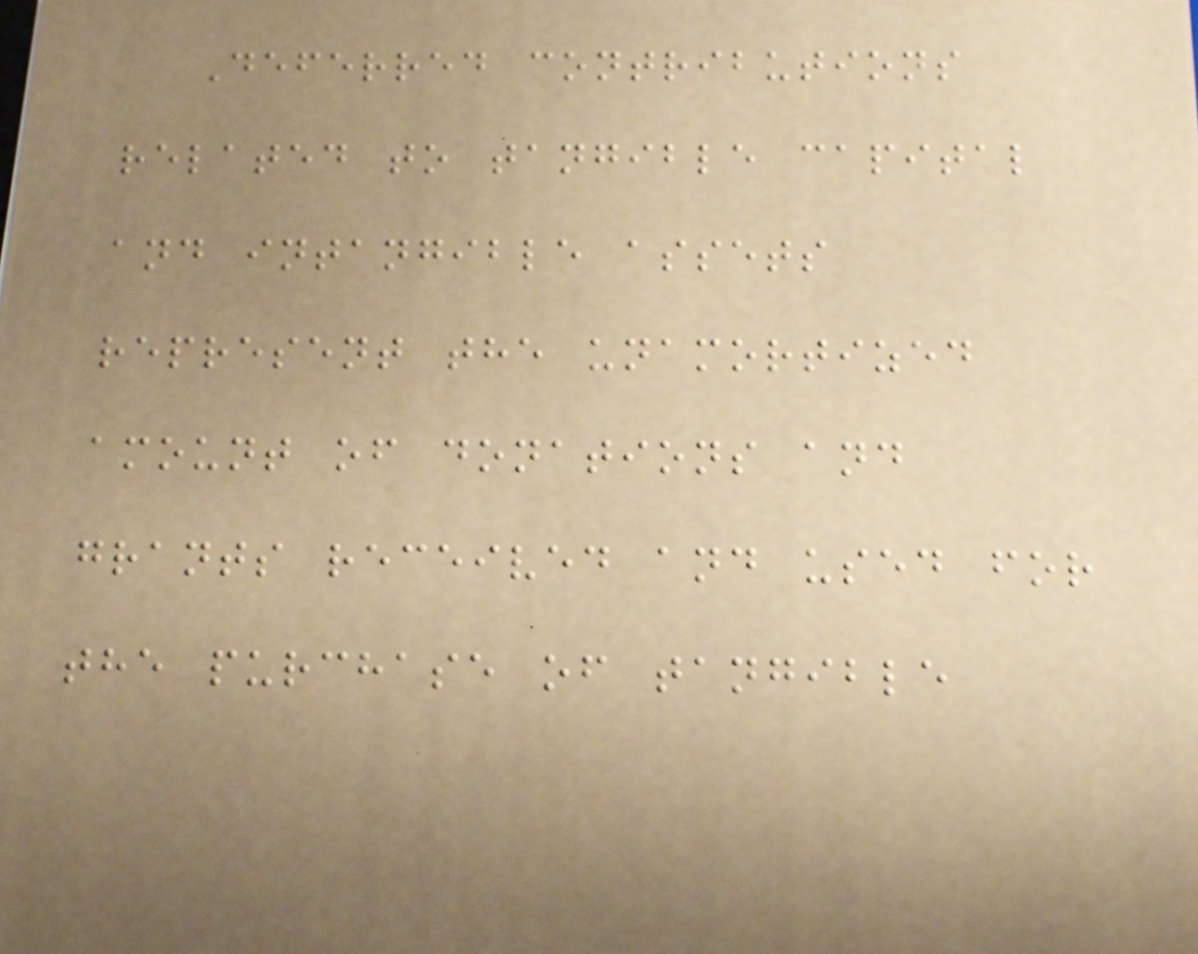Deferred contributions
related to tangible capital
and intangible assets
represent the unamortized
amount of donations and
grants received and used for
the purchase of tangible
